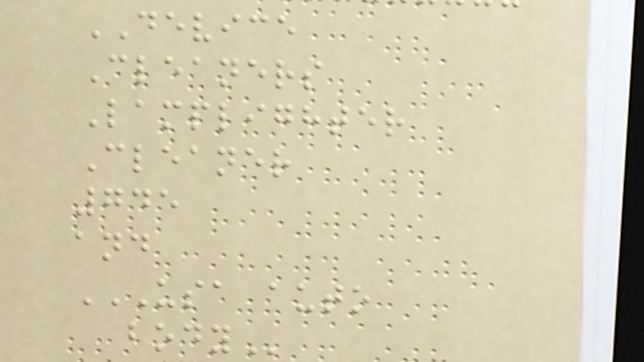DEVICE
Cleaners
Lamplighter
Cleaner
745
and
USA AUTO
BODY
